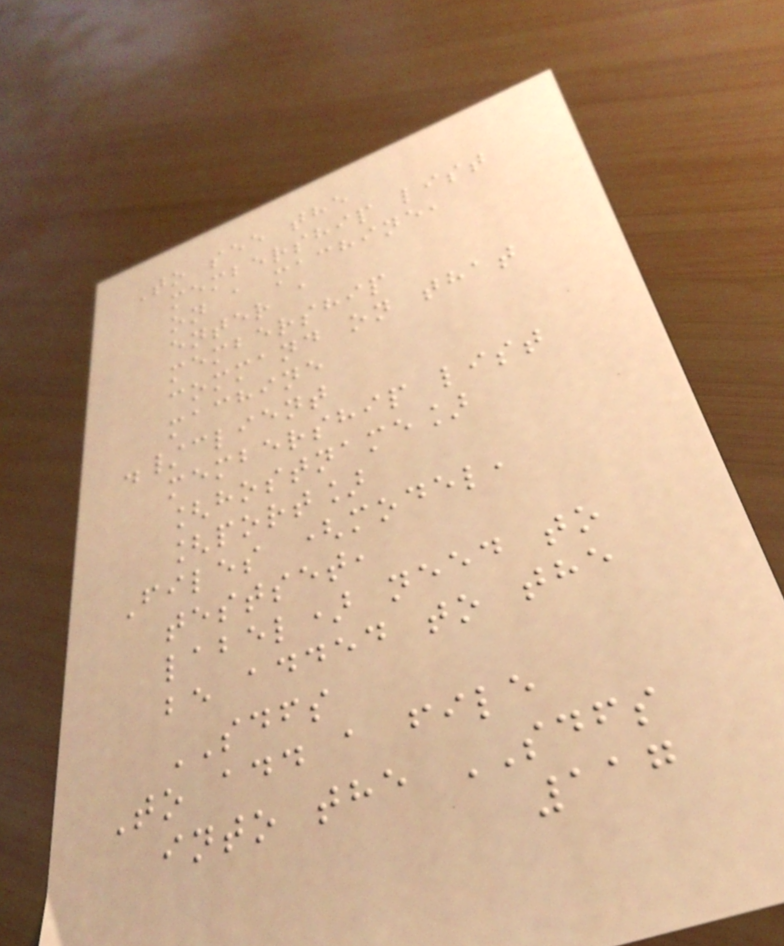To see the
membership list
on a machine,
enter a
membership
command on that
machine
./client
membership list
[hostname]
[port]
Files (model,
testset,
label) need to
be added to the
SDFS
To add a file
into the SDFS
117
